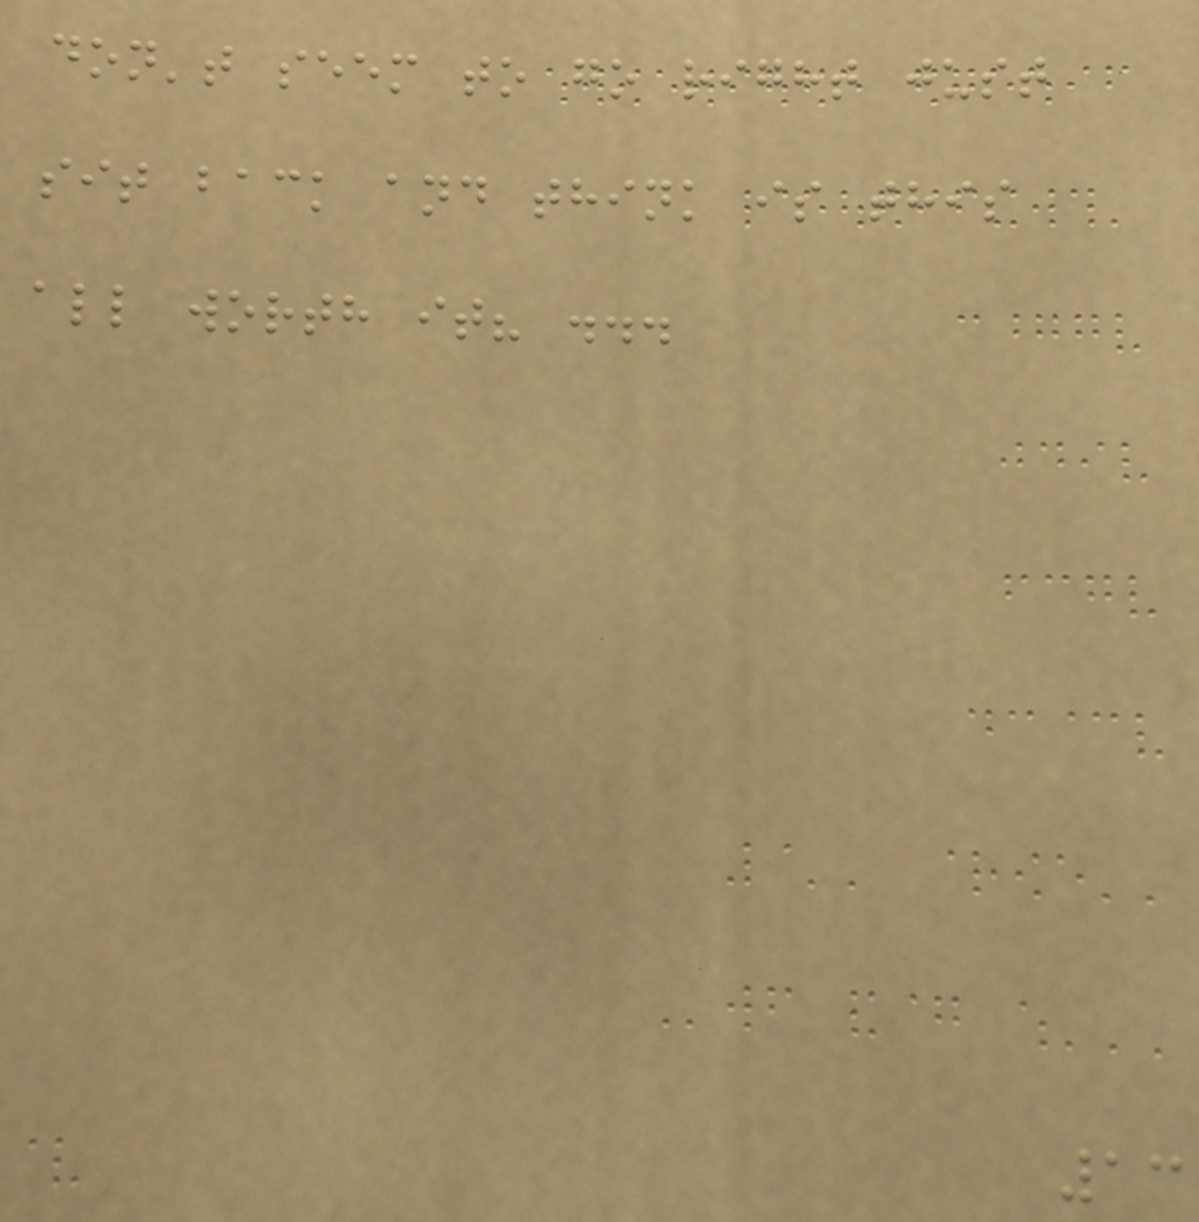don't seem to go right just
sit back and think is this
all worth it? ...
13
